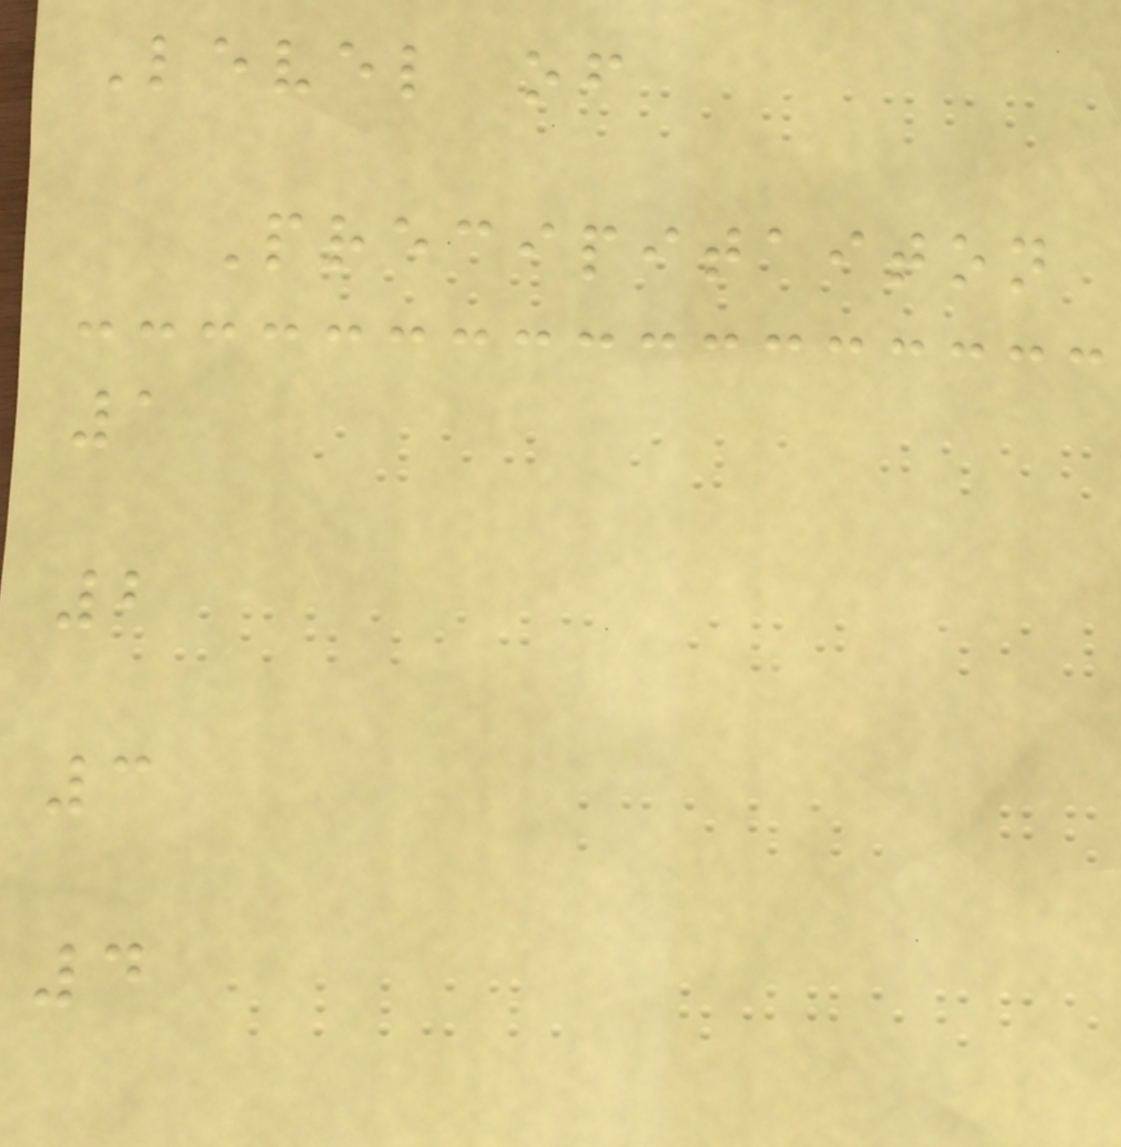Level of
Precipitaiton
1
2
3
4
